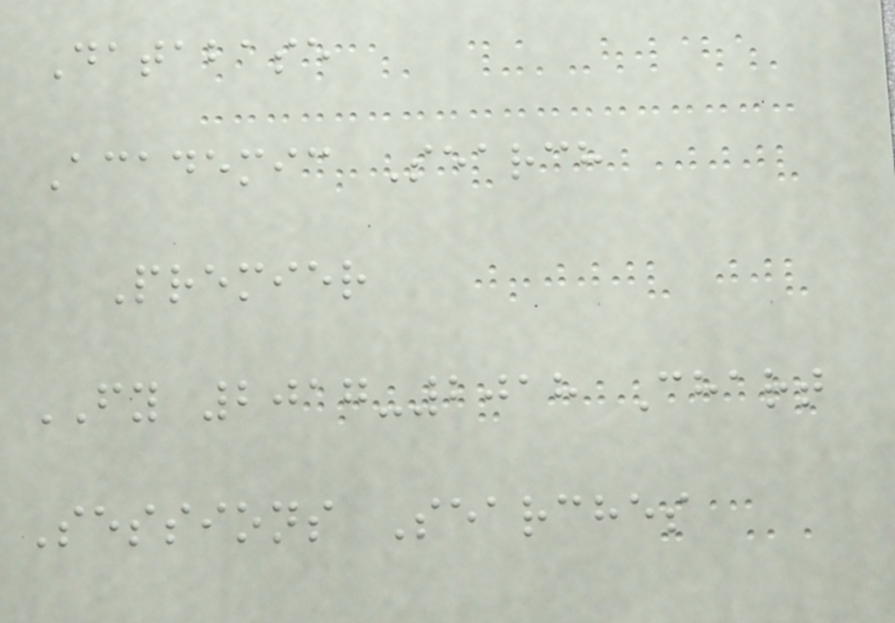Database
Academic Search
Premier
FY 2017-2018 Chart
Sessions Searches
